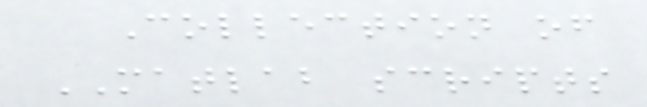Collection of
MATLAB scripts
